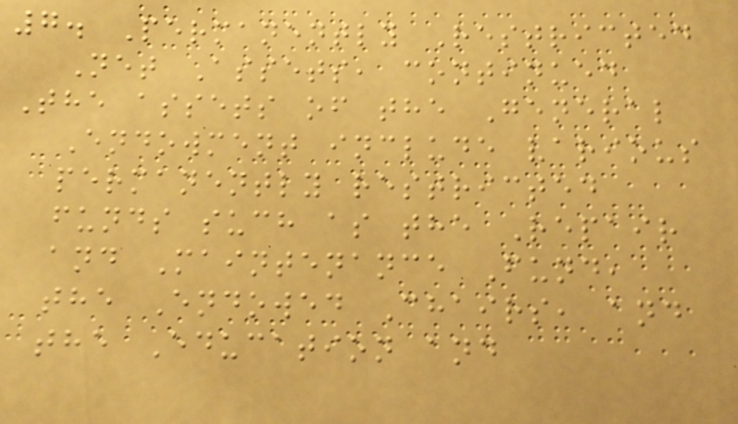7. Permanently Restricted
Net Assets, continued
The assets of the General
Endowment include various
permanently restricted
funds such as the Repair
and Maintenance Fund,
the Endowed Chairs, and
the Education and
